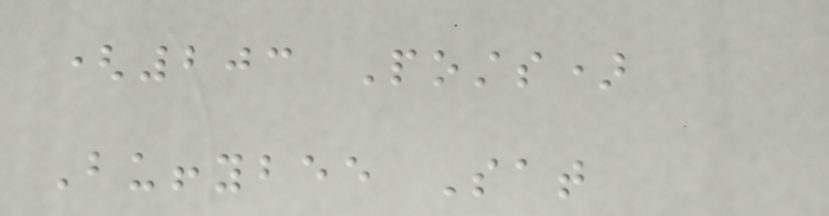(203 Posts)
Buffybee Sat
